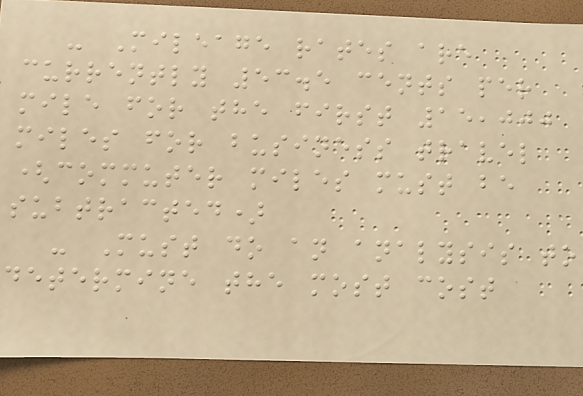- Mileage rates are
currently 53.5 cents per
mile for the first 15,000
miles for business travel
(commuter miles must be
subtracted)
- Must do an analysis to
determine the most cost
